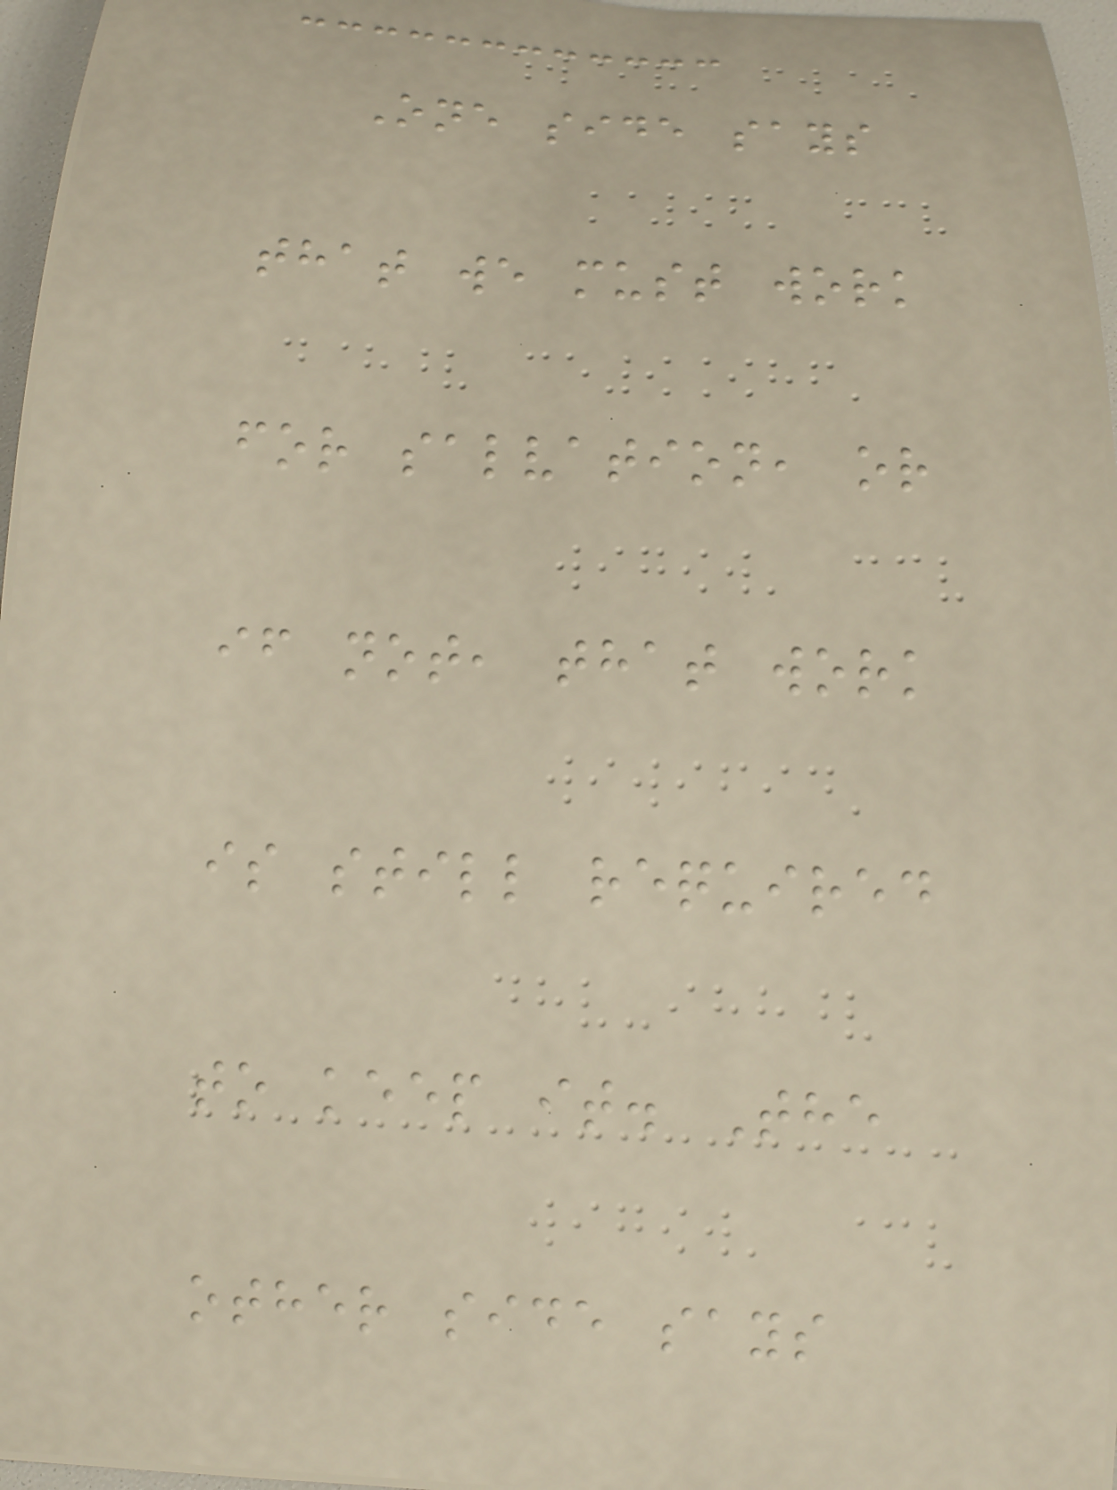One side says
that we must work
for salvation, or
if not, that work
is still required
to keep it. The
other side says
